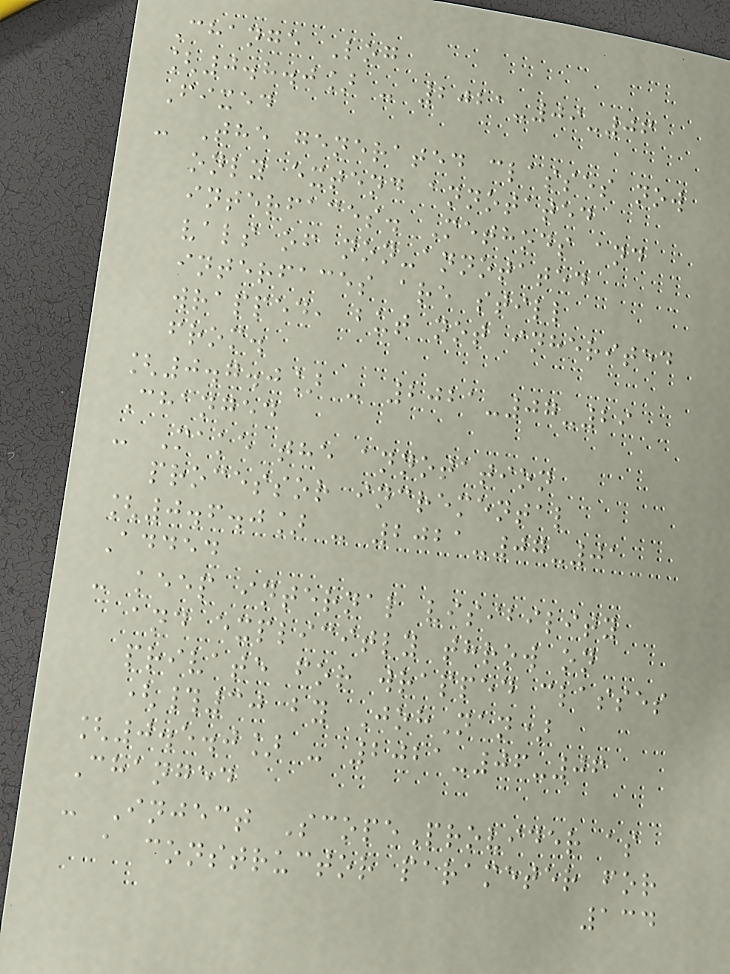Change Log
[0.8.0] - 2021-09-06
Fixed
- The generated classes now
only extend annotated
interfaces. Methods and
vals of non-annotated
interfaces are still
wrapped, but not inherited
from.
[0.7.0] - 2021-07-29
Changed
- Make the annotation
processor incremental
[0.6.0] - 2021-07-01
Added
- keep internal visibility
and explicitly throw on
private for wrapped classes
(#30 by JohNan)
[0.5.0] - 2021-06-06
Changed
- Inject ScopeProvider as
a constructor parameter for
134
